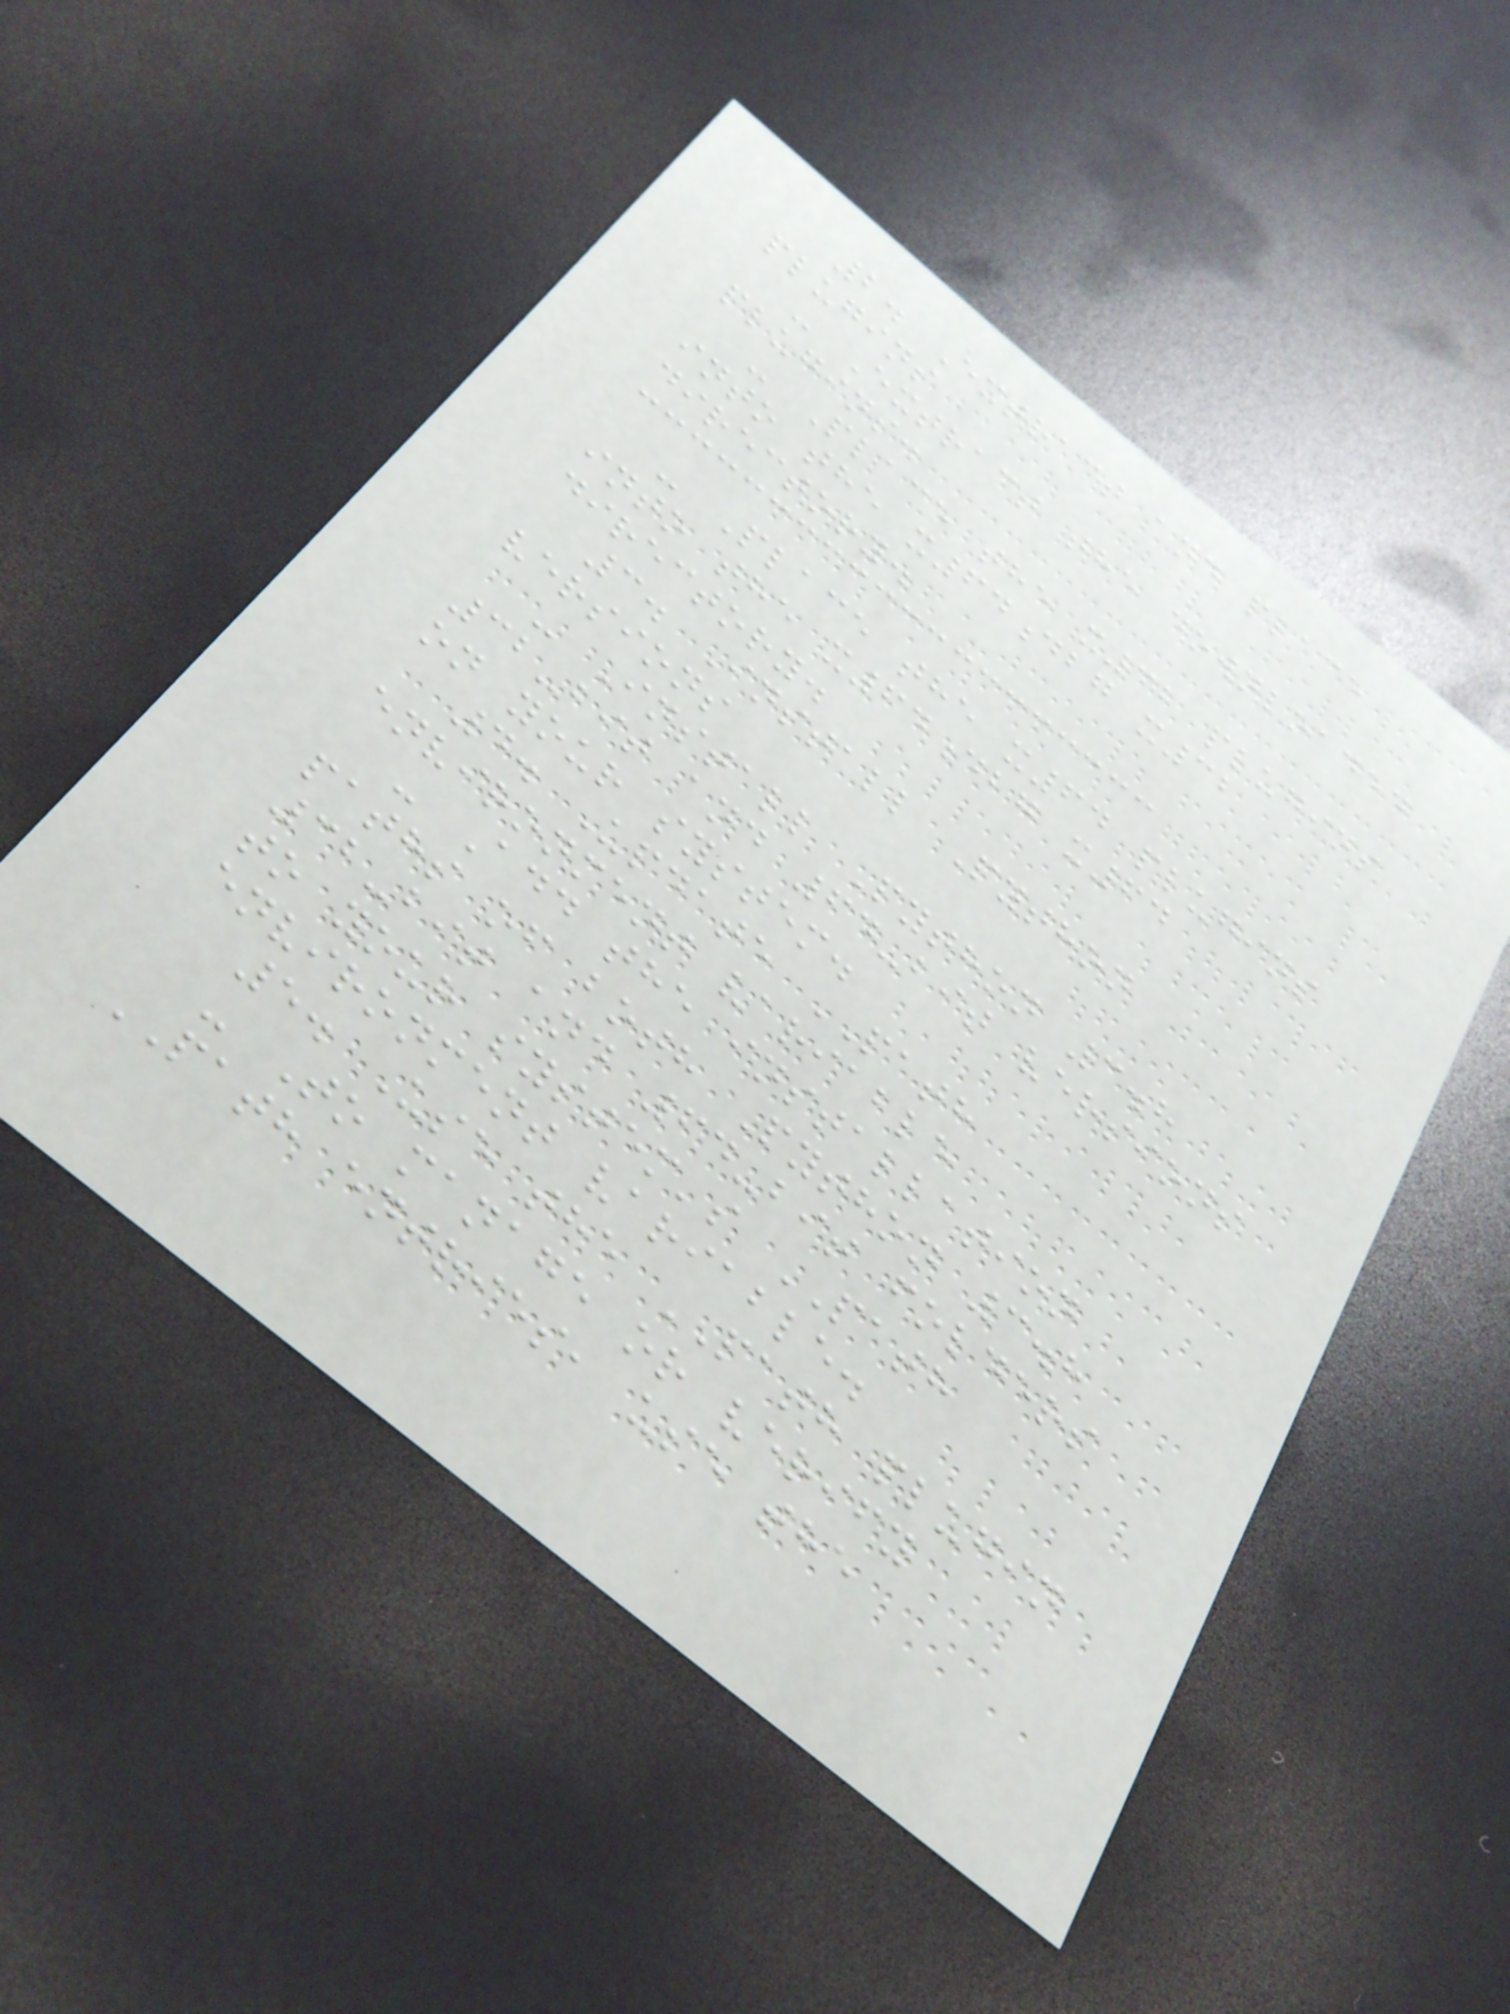2. Extract and place
plugins
- Extract the downloaded
plugins.
- Place the x32 plugins
into the x64dbg x32
directory.
- Place the x64 plugins
into the x64dbg x64
directory.
3. Install Python
versions
- Install Python 3.8
32-bit and 64-bit versions
on your system.
4. Update PATH
environment variable
- Add the installation
paths of both Python 3.8
32-bit and 64-bit folders
to your system's PATH
environment variable.
5. Use the PATH plugin
- To manage or verify
PATH entries, use the
